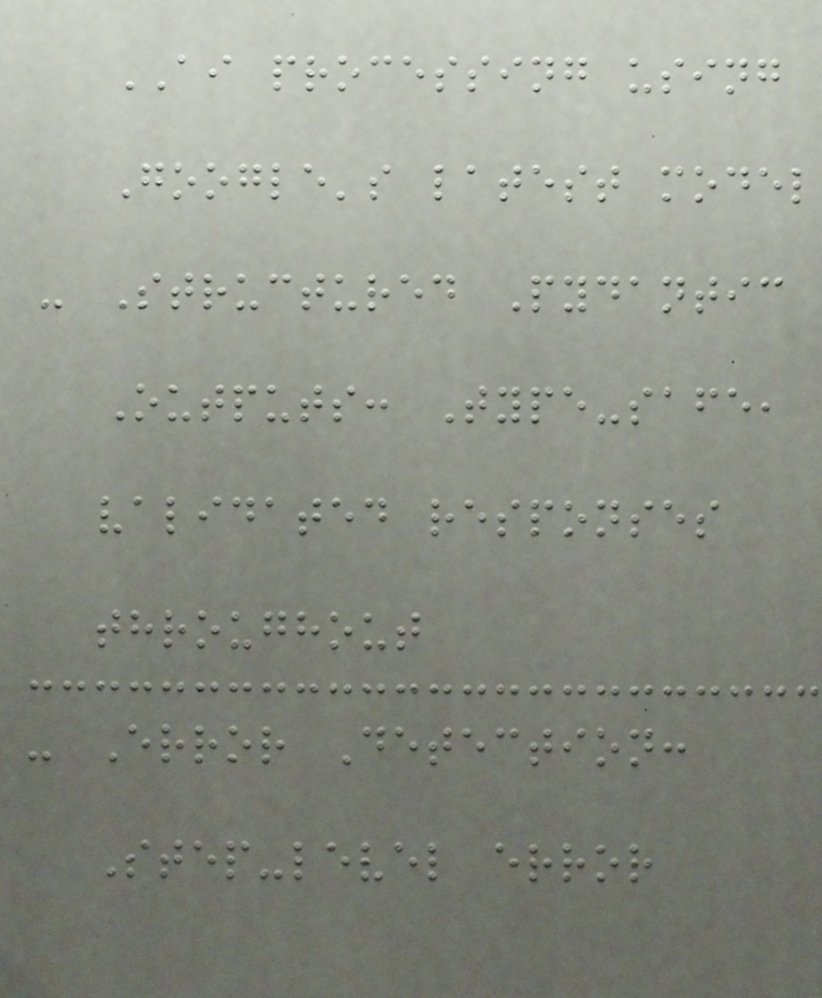AI processing using
Google's latest model
- Structured Pydantic
Outputs: Type-safe,
validated responses
throughout
- Error Detection:
Step-level error
